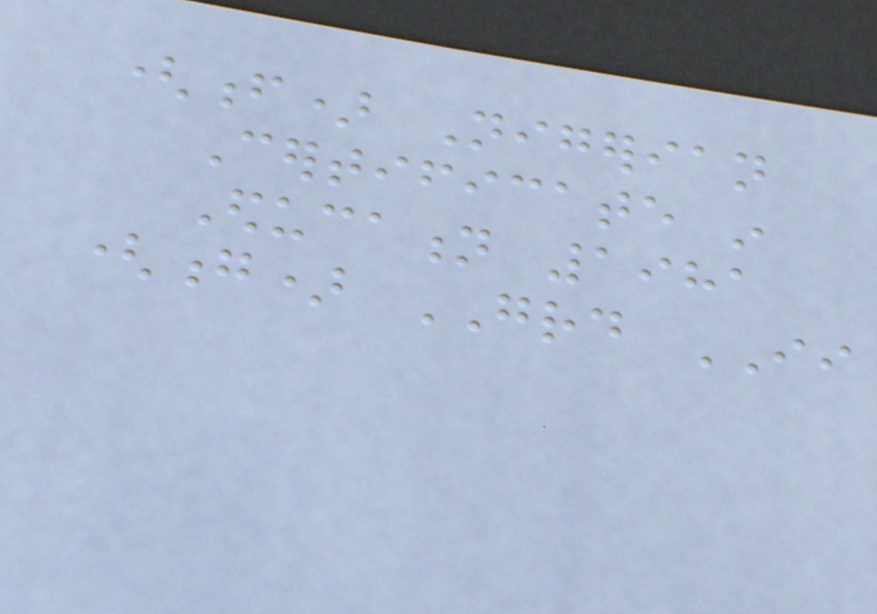(f) Nigerian
Certificate in
Education 1981
(g) GRD II
